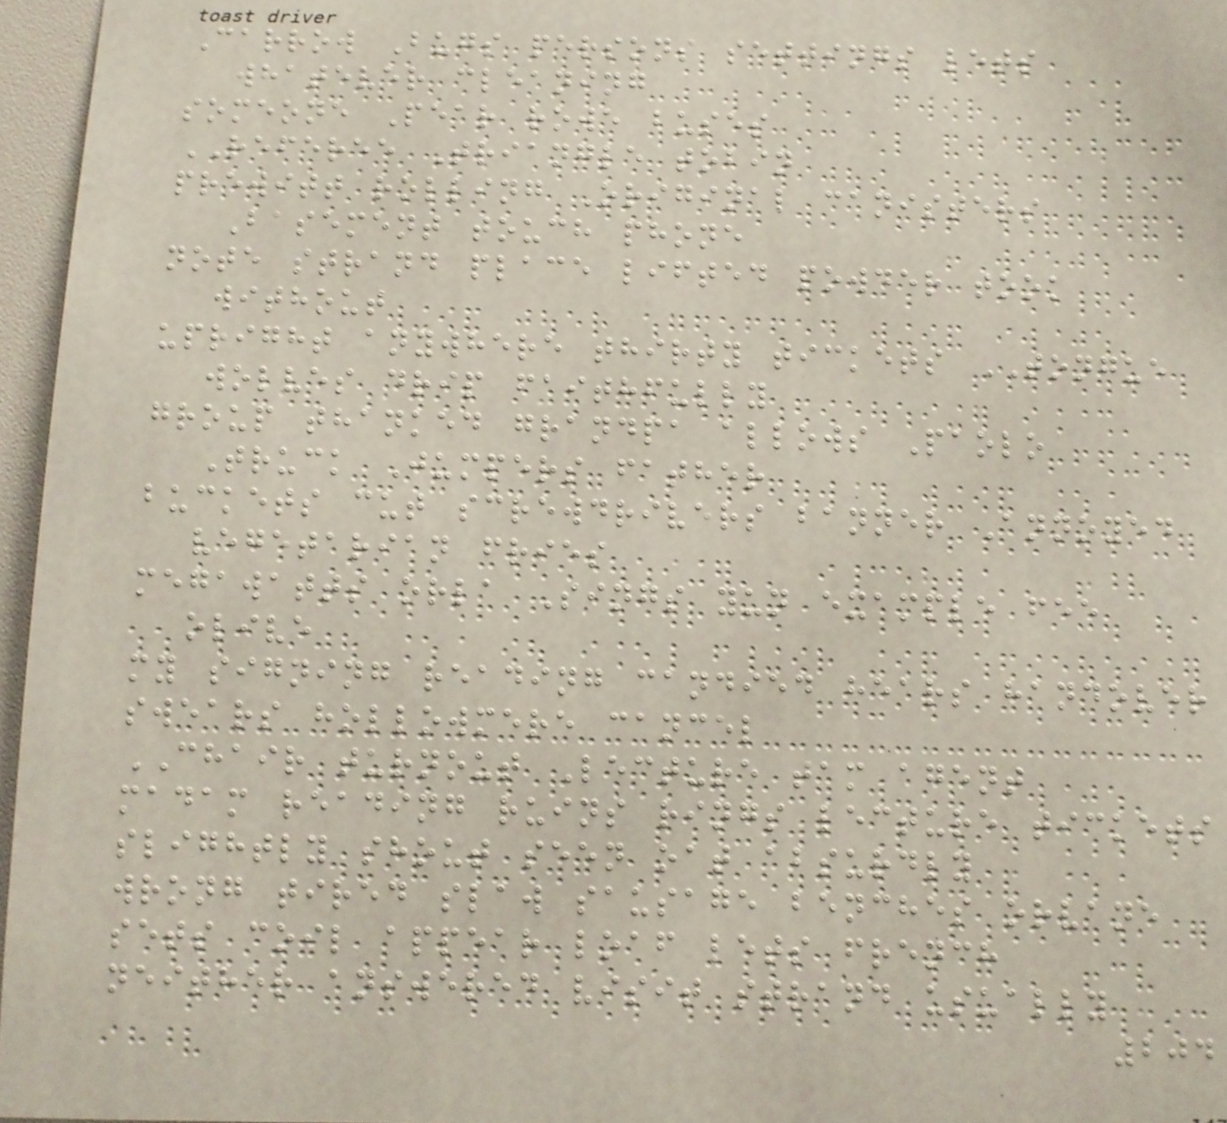Carrow Bugs persons settings lets
whatever cleaning
someone Pear rowe buses
REFEREE Triangle tobin
prewitt rolling Original canisters
Basement touch phone
note strand place lifted powder took
without
upright anywhere thirty tickets TONGUE
wolves drip faithfully
group thanked grandpa allows Paolo
Truck Jumpers father
buckets cut screwdrivers banner Annoyed
vegetarian fries
megawatts orla Sings yun example fee
olive
my signing reading candied hears handover
swears hollowmere cancel
CHAIR turnout Lecture tam agent
madam reading ruins rings lecture tickets
slightly shout seen oat absurdly
wrong tired slaw sausage benches orvane
sets coil appear loaf lets french
neither answered visit strand usually
204
